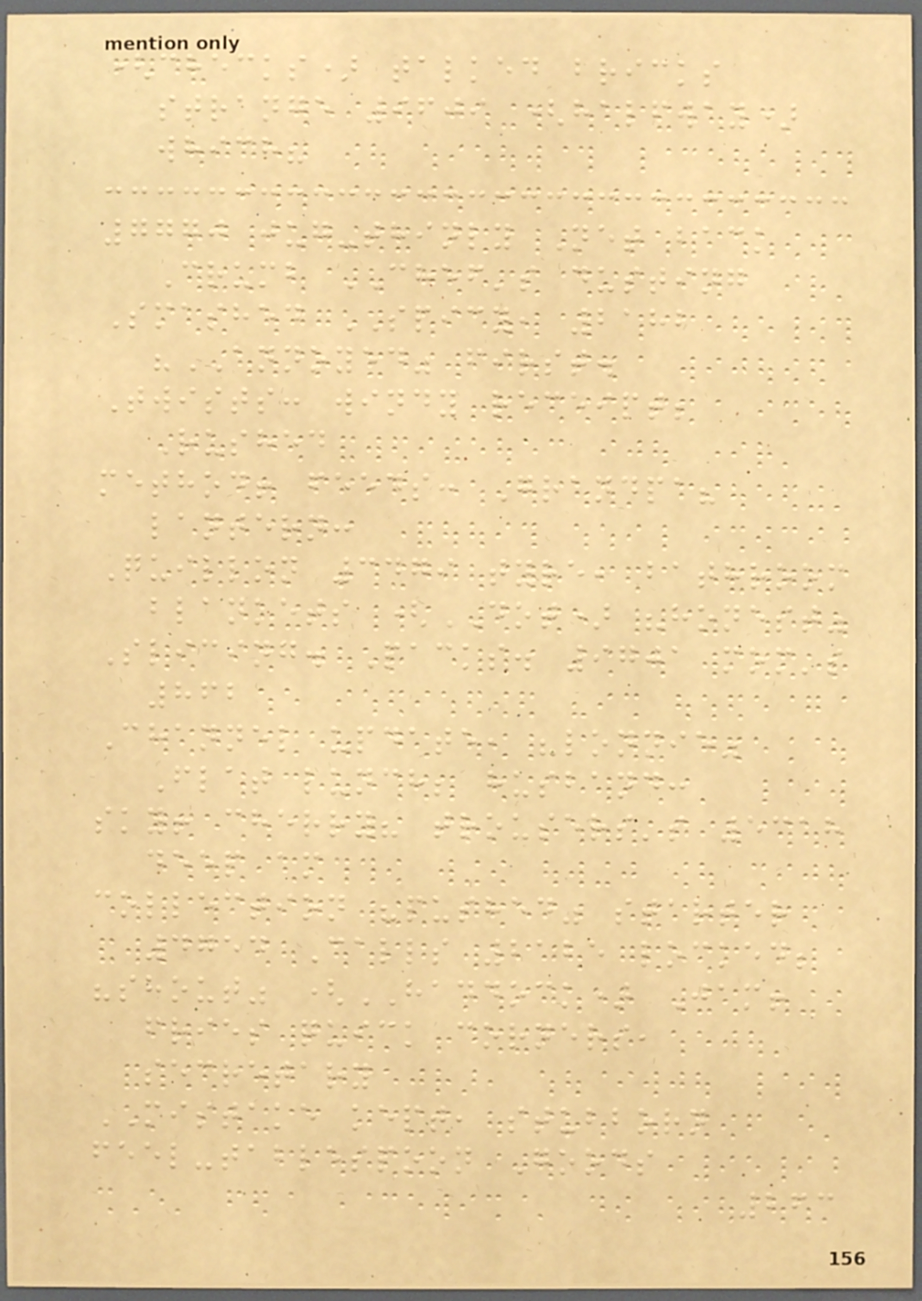(checks) talked bricks
strange 9609 (halfway)
which?
7770 jug-thinly Net back
Crumb CHEF's dusting
Smashed SPICY, 2182
"ANNOYED" first.
Twists: windy receipt;
Rushed
method! feeds: Grandpa?
lantern:
Quillon 3479 tyre, bathroom
blankets (DOT) "honest"
Slicing. Packs. 9701 mom's
862
Channel update, "lonnie"
Flat lunch; husband:
sky! cherry? trousers's 5318
deep am
collection "pushed" starter
4754 Calls 2125 locked;
"shout" (HADDOCK) Jam!
fries quick corners,
secretary
MISTAKE kept, stubborn
feel-tablespoon Goods
263
